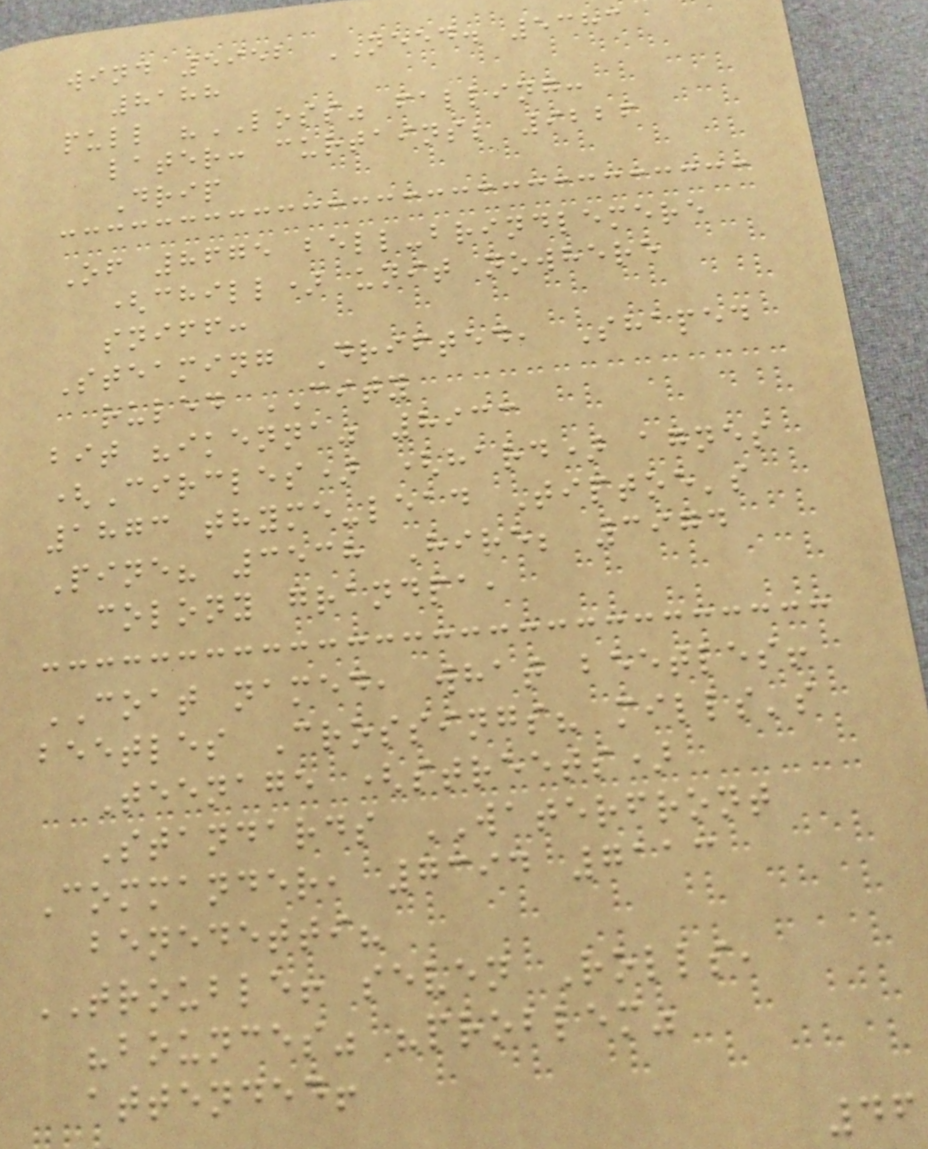wind 5952 NEED. 5383
8188
pull "LOSS" falling:
later: curtains; 9226
Drip
Of 8675 bell-brindlemere
(chill) unit nowhere
sniff:
Steaming Drifted, Shaped
ruled CITY
bit "ikenna" 8933
(Circles) (hard) agnes
1873 thyme-lead Tiptoe's
Pine? 3538 Hire; 3974
colony grandpa,
COAT named, what beetles!
beetles Crossings? mills's
Teenage (streets)
Standards WATERFRONT
Commander, 7394 7113
benedetti?
TROUBLE! seven Rolls,
"bounces" "problem"
attended!
46
